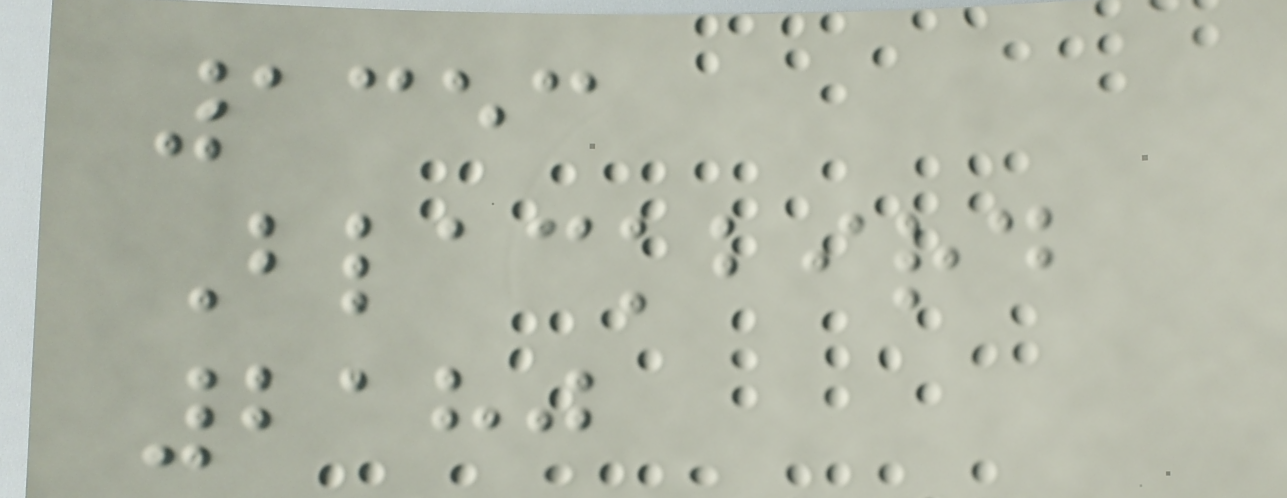1353
Blackbird
2180
